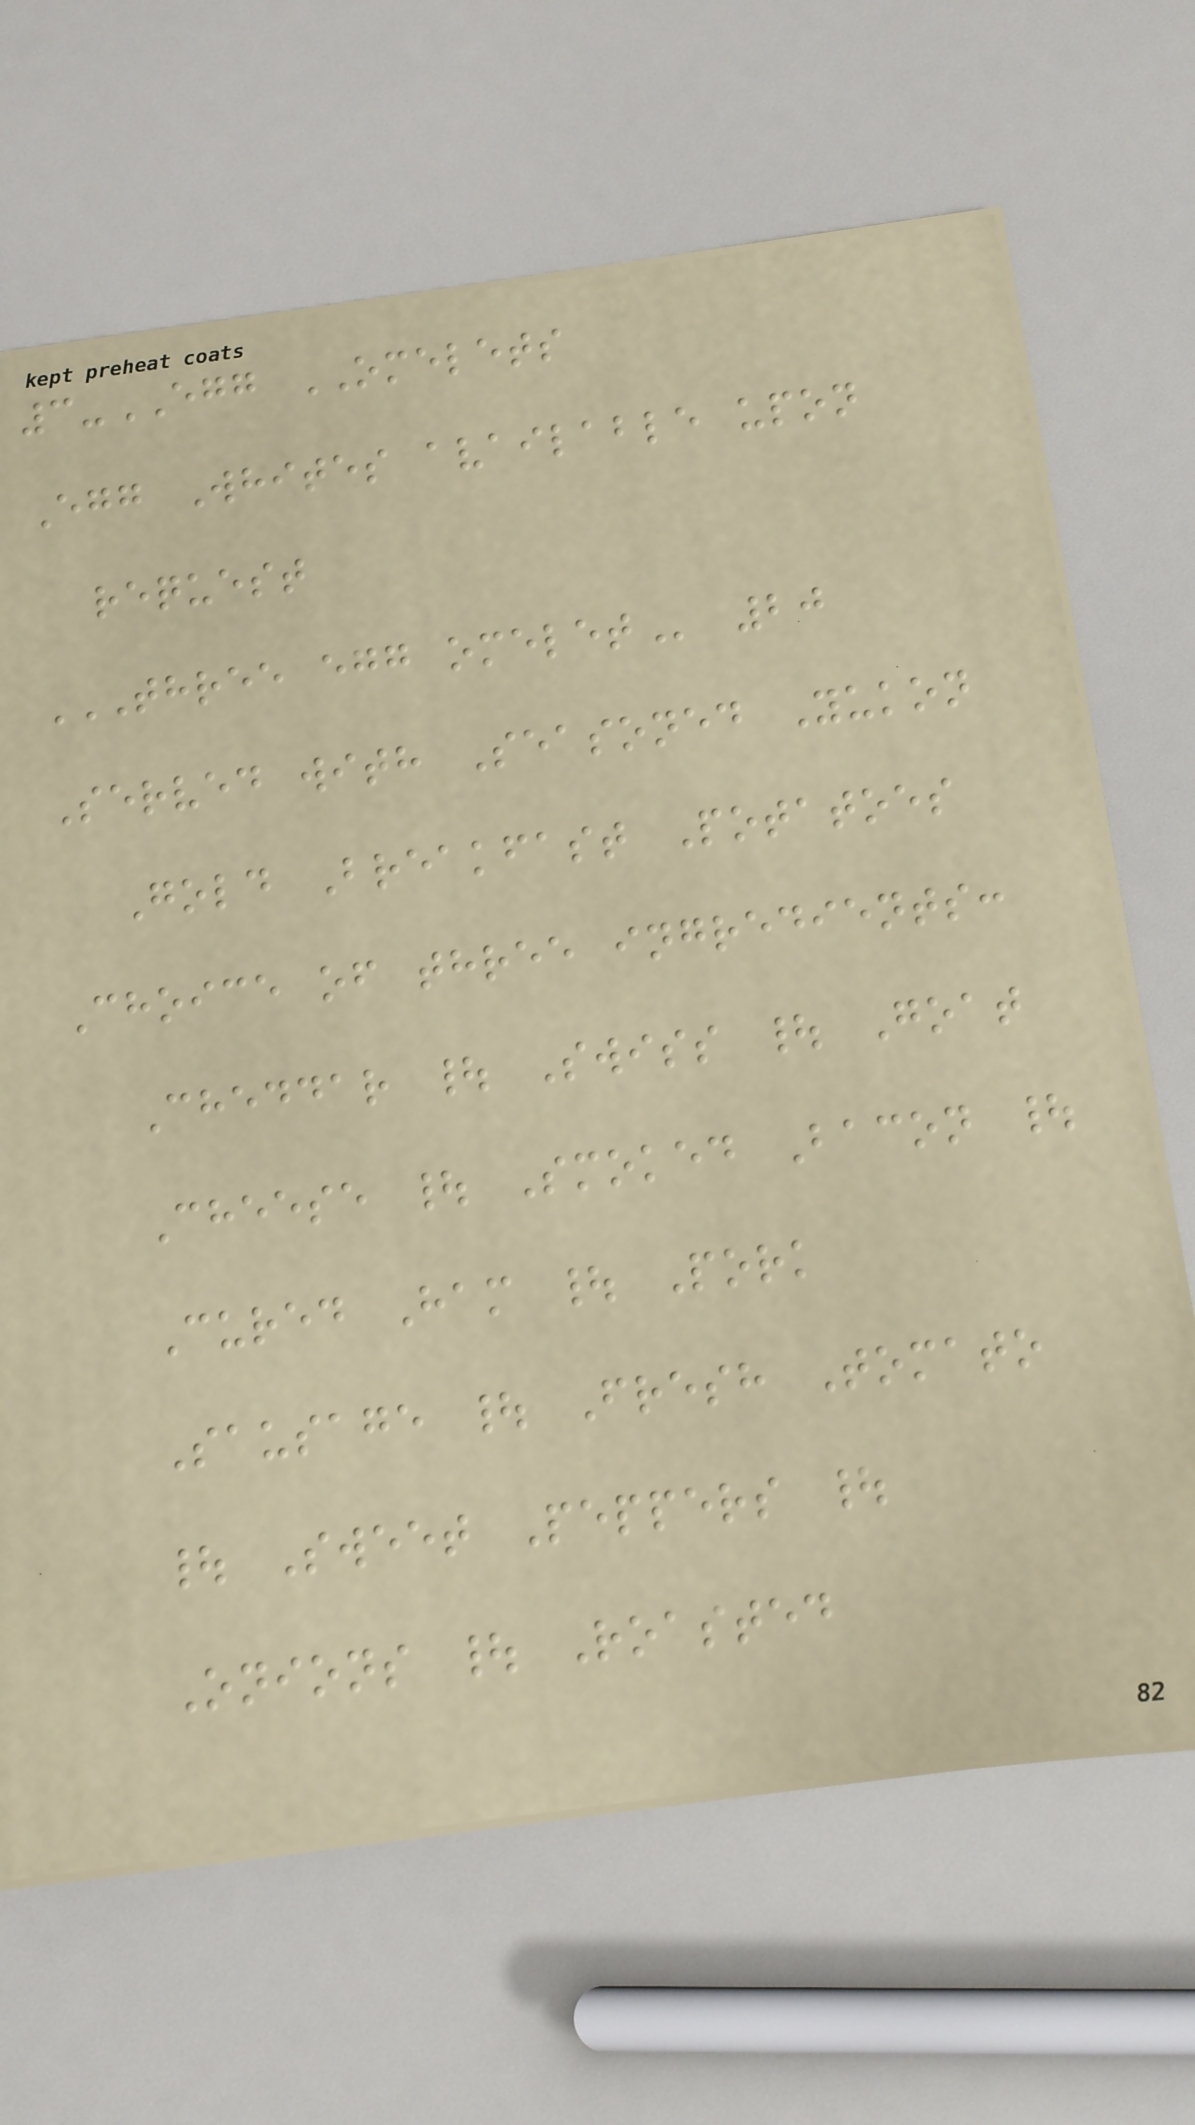3-EGG OMELETS
Egg Whites available upon
request
THREE EGG OMELET 20
Served with Seasoned Yukon
Gold Breakfast Potatoes
Choice of three ingredients:
Cheddar | Swiss | Goat
Cheese | Smoked Bacon |
Cured Ham | Pork
Sausage | Fresh Tomato
| Sweet Peppers |
Onions | Roasted
